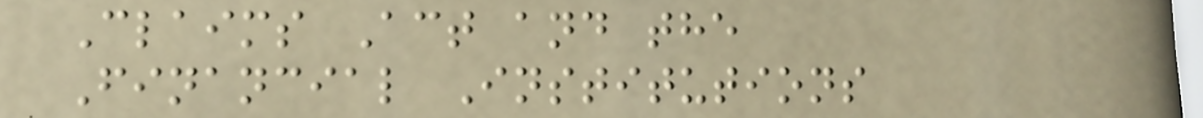Claims Act and the
Financial Institutions
